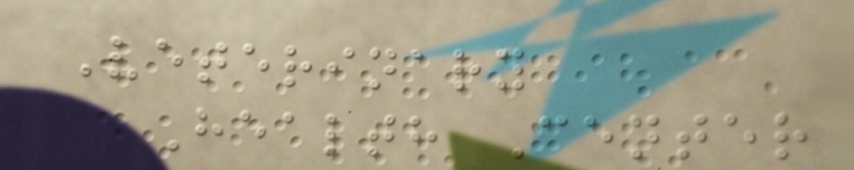Veterinary
Health Center
